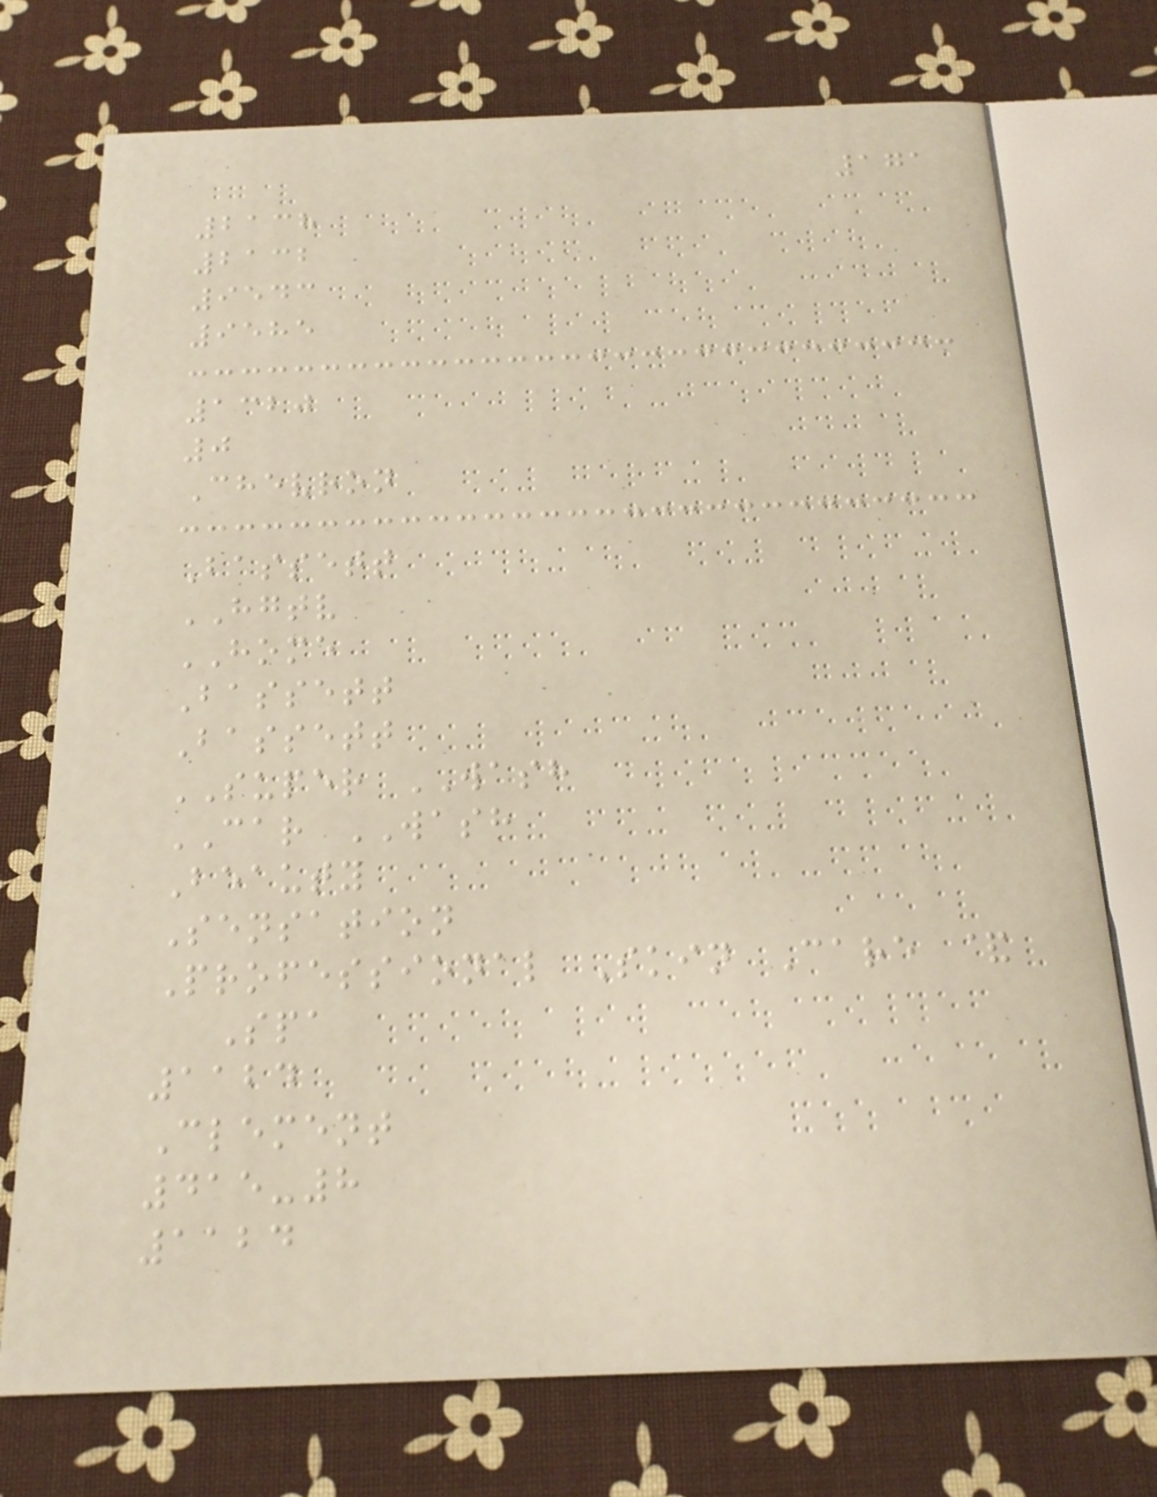171
2138
2132
9543
9585
1320
0
Chevron
Bassett
HGTV
HOME
Bassett
Bassett
SUPER WASH
CAR WASH
Beauty
Sensation
Professional Skin Care &
Spa
1124
Clement
415-8
1124
